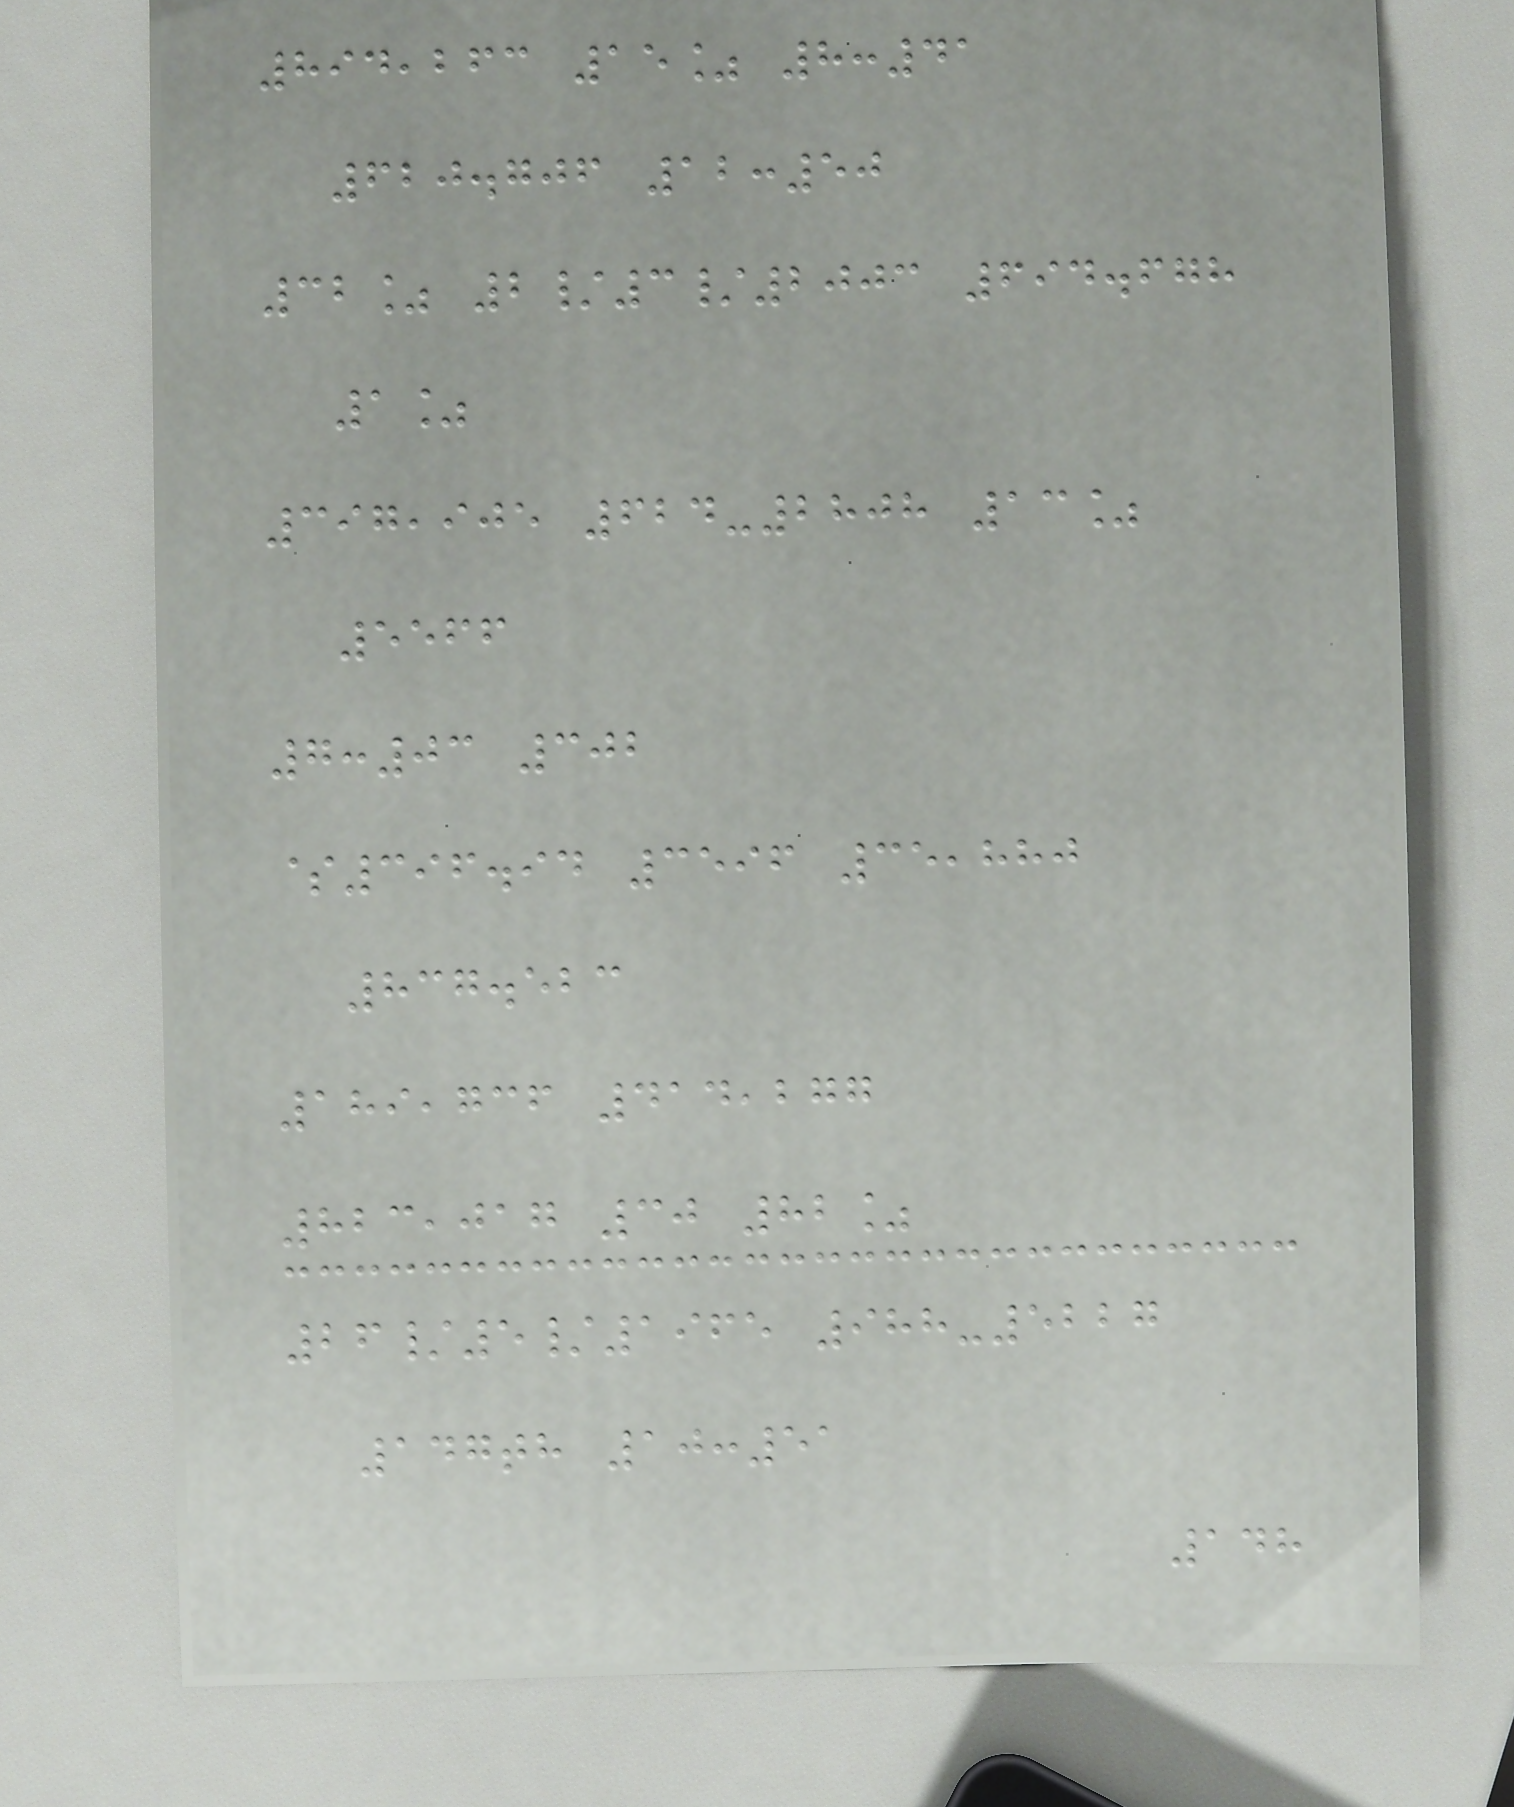894,263 15% 8:41
620.706 12:50
32% 2/3/2003 694.678
1%
397,905 624-2808 13%
5566
7:03 302
$396.94 3596 35,880
837.523
189,736 414,277
823,017 30 82%
26/5/1965 988-5227
147th 10:51
148
